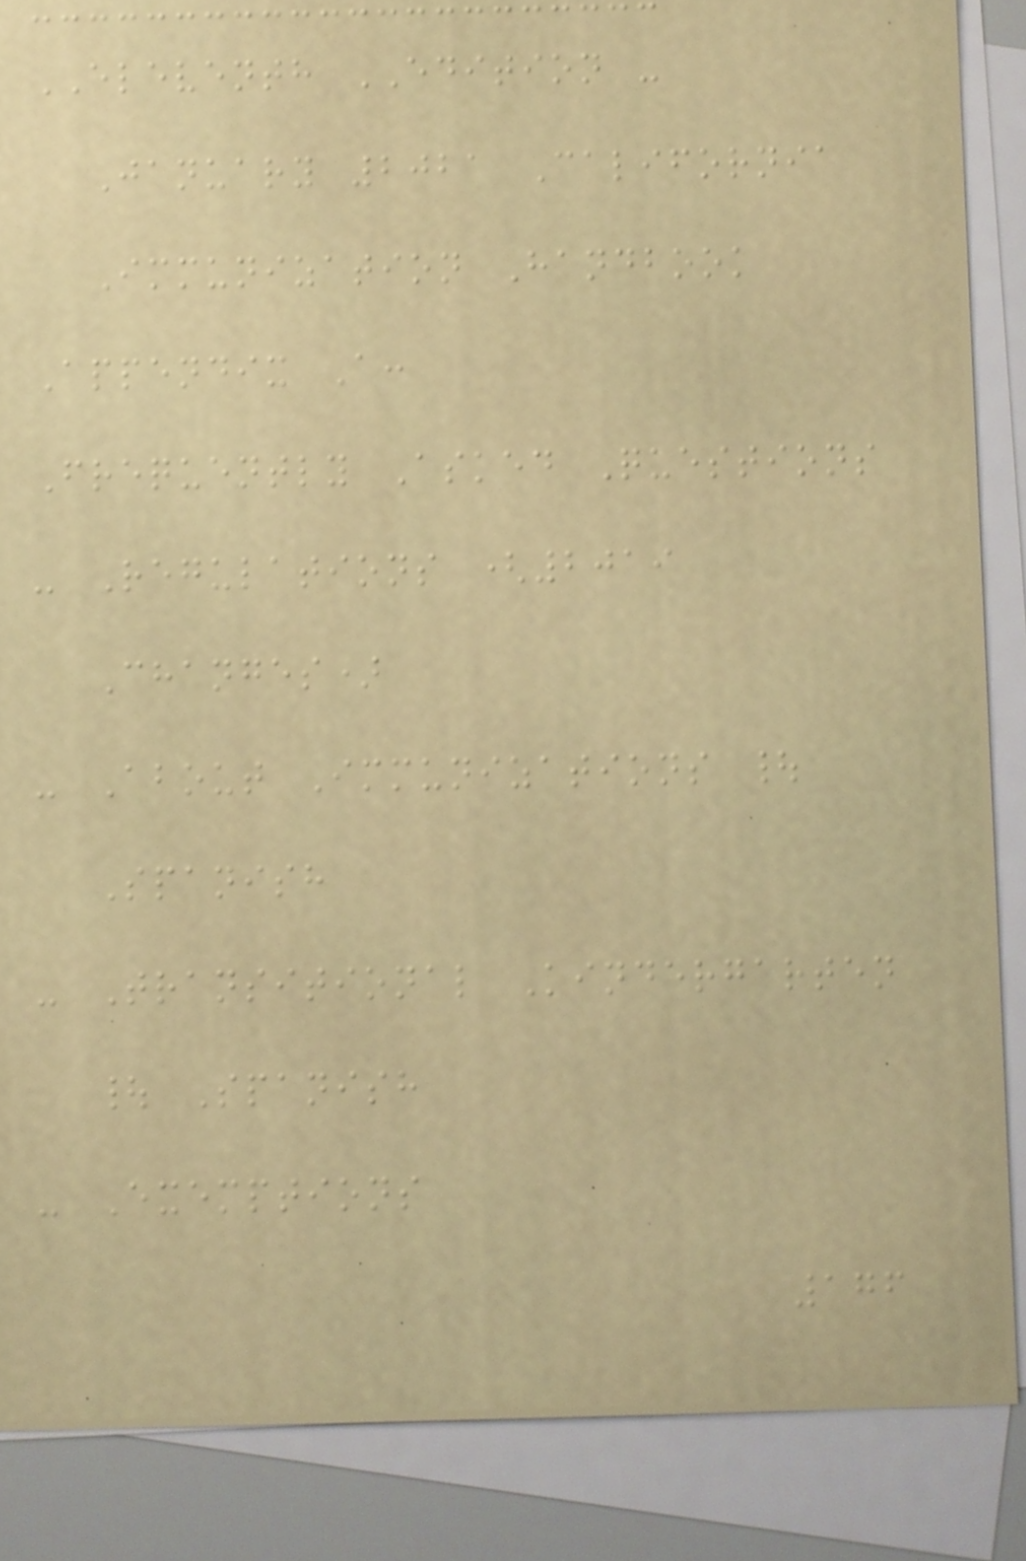ELEVENTH EDITION -
January 2021 California
Immunization Handbook
Appendix A:
Frequently Asked Questions
- Regulations (2019
Changes)
- About Immunizations |
Spanish
- Transitional Kindergarten
| Spanish
- Exemptions
176
